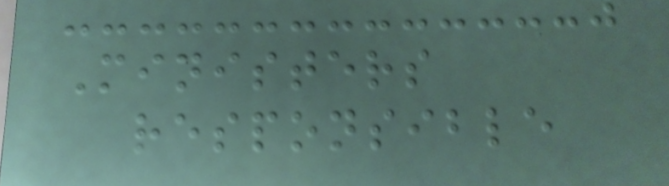Ministers
responsible
